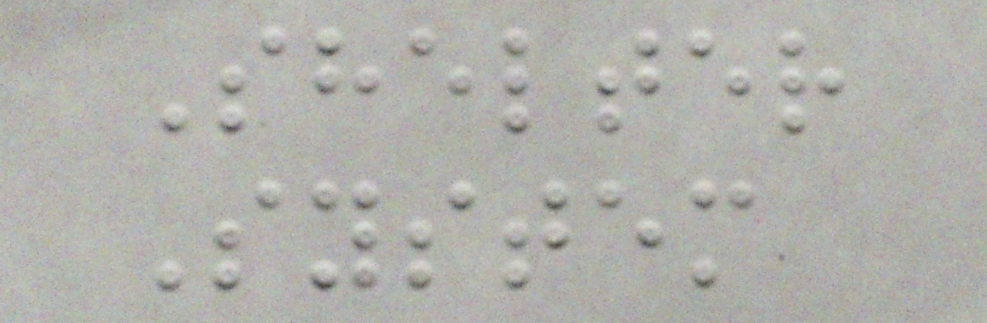Shelter
System
